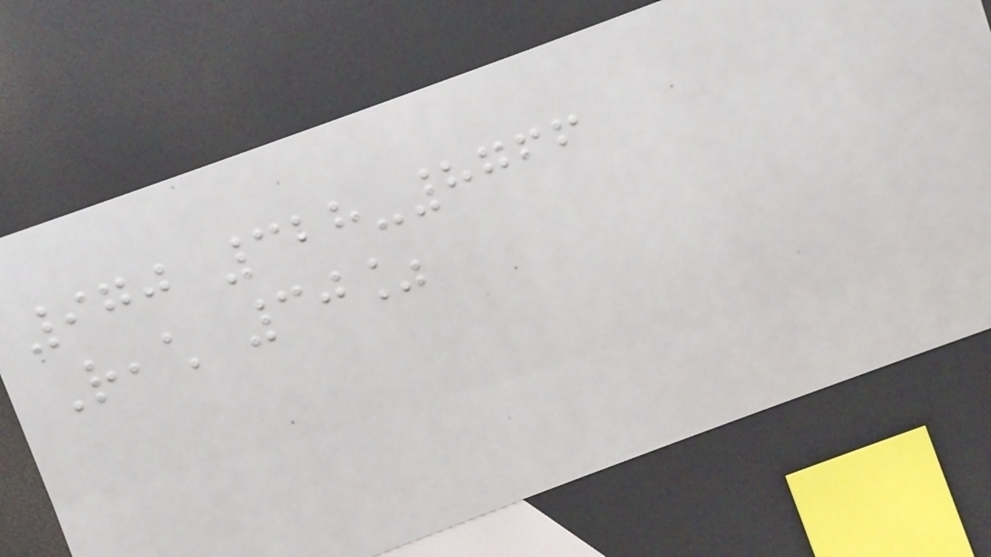970 328-8766
Reach 30%
